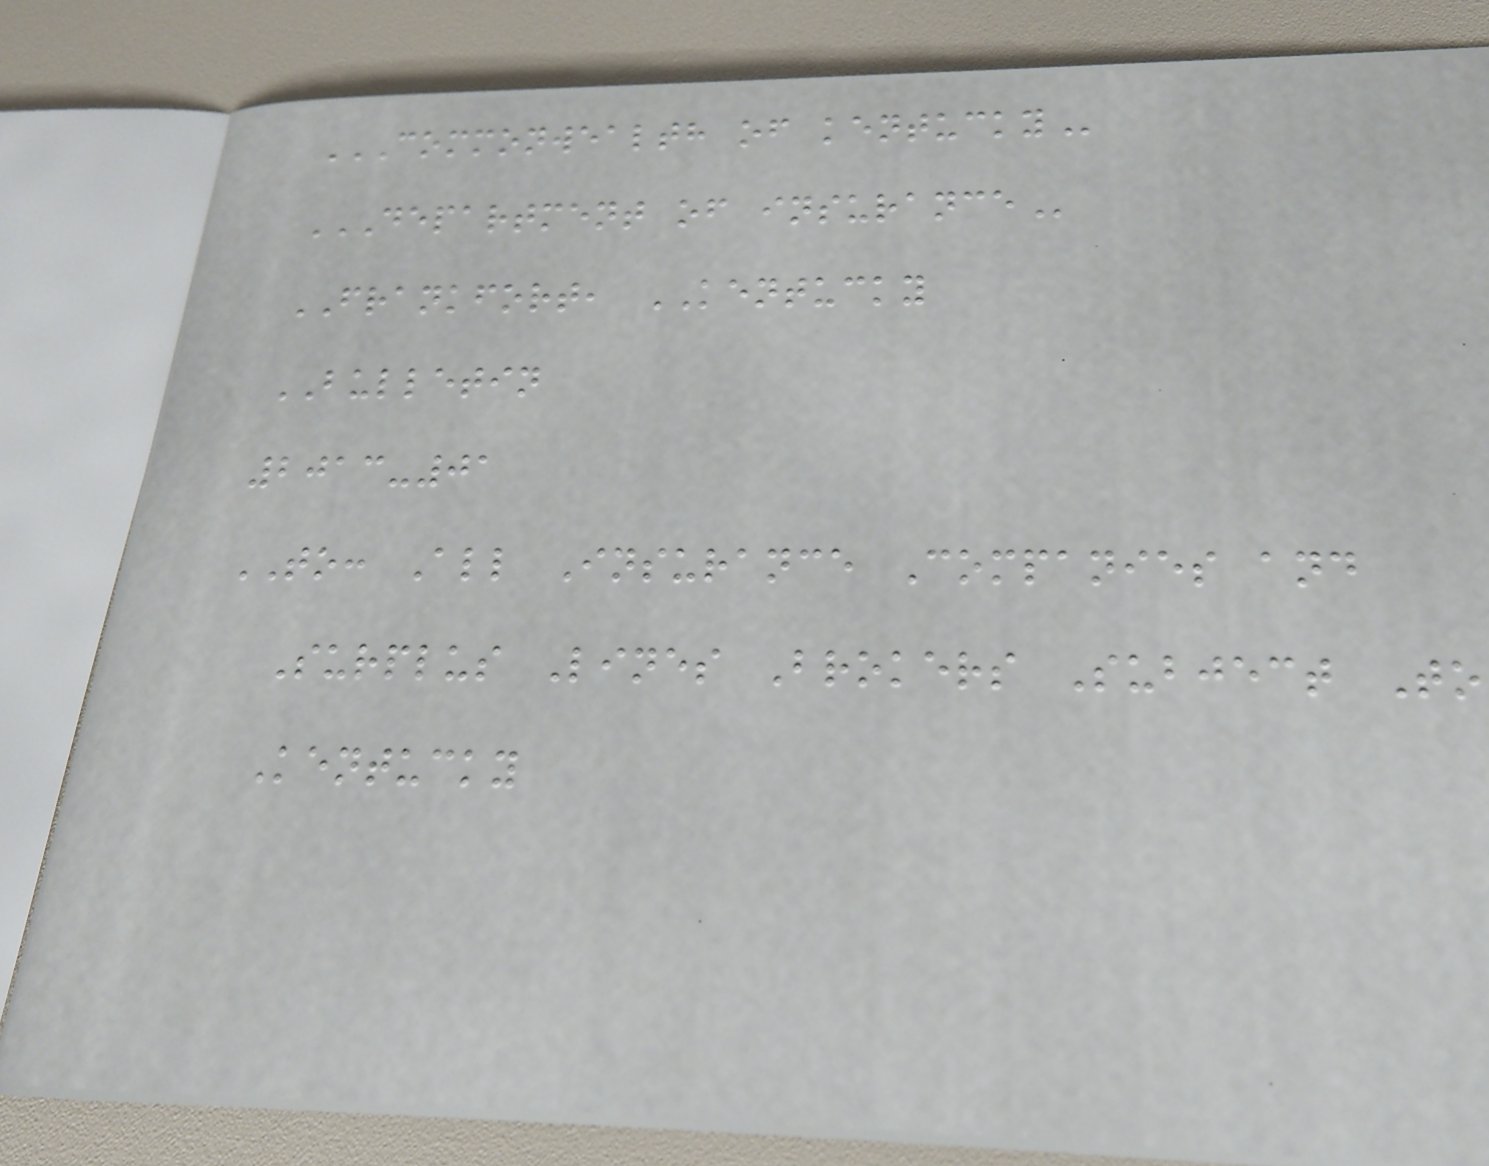COMMONWEALTH OF KENTUCKY
DEPARTMENT OF INSURANCE
FRANKFORT, KENTUCKY
BULLETIN
2013-01
TO: All Insurance Companies and
Surplus Lines Brokers Subject To
Kentucky
